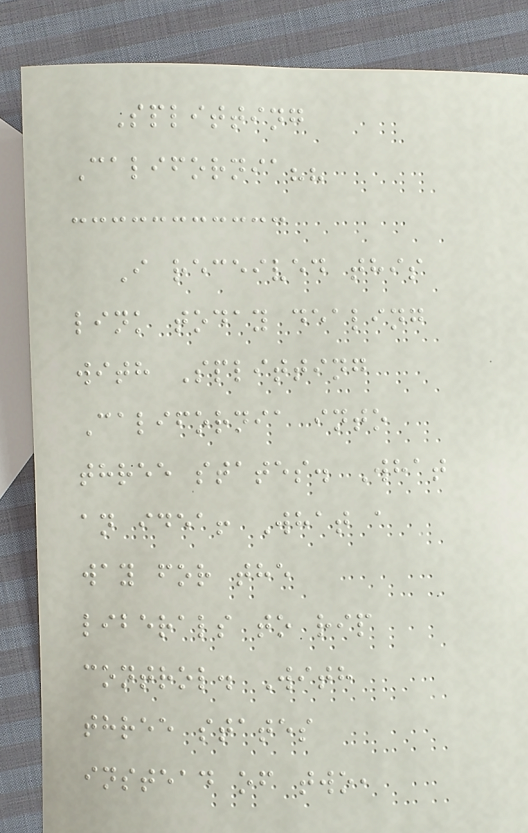Splitting
California??
I received this
link today dealing
with Splitting
California into
three states. What
an idea! What a
way for the
liberals to rip
control. With
three states
instead of two,
